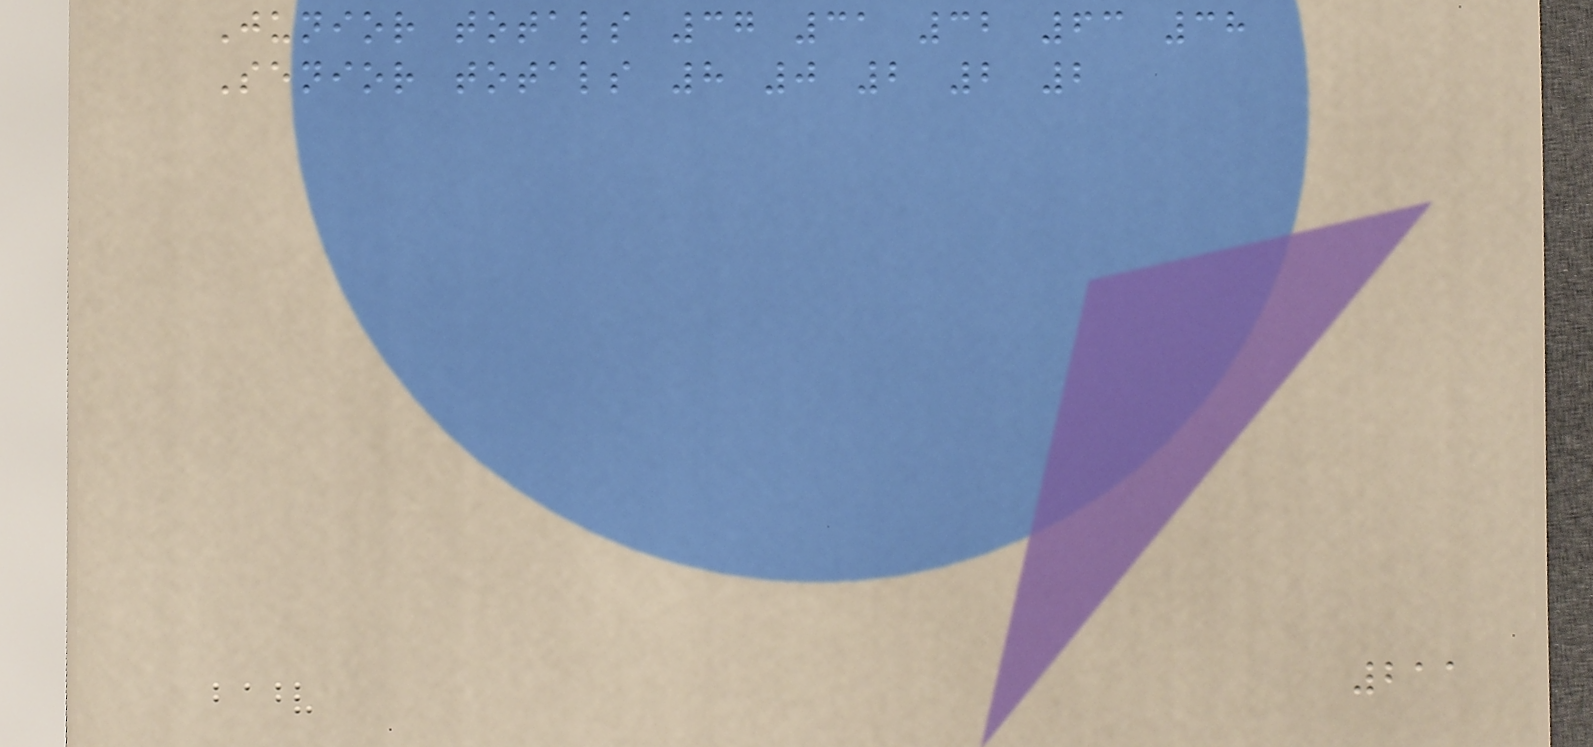Junior totals 37 31 32 63 38
Senior totals 8 0 2 2 2
211
